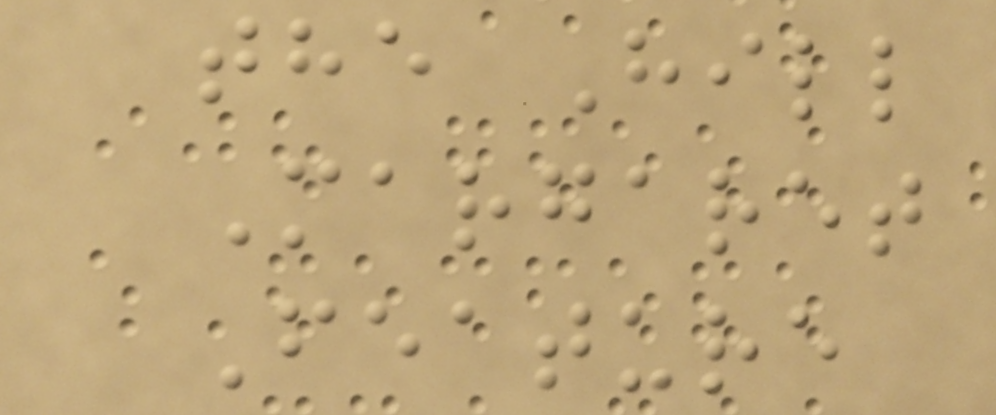the Hill
Margaret
Feature
